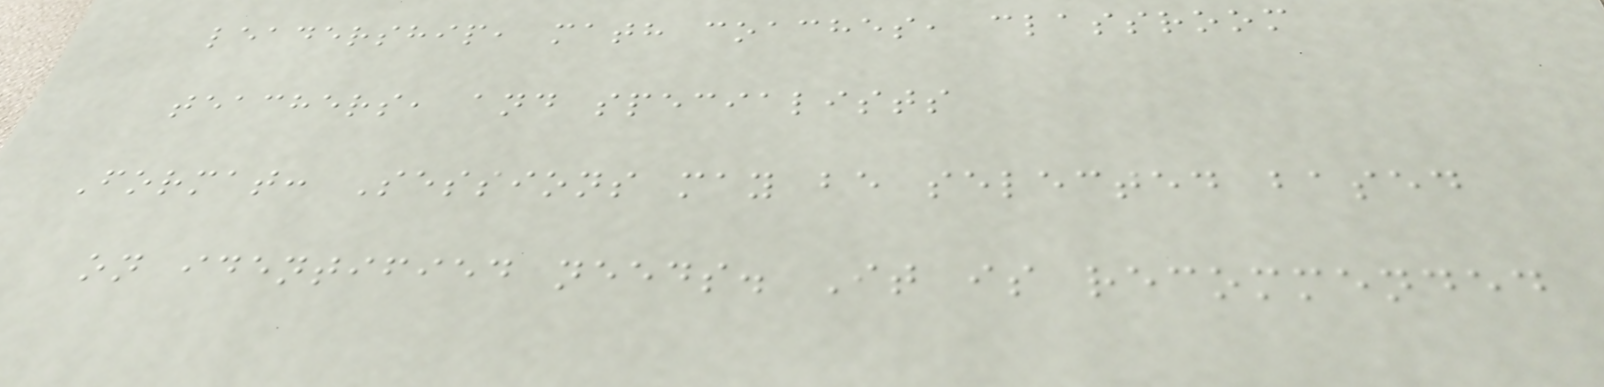leadership, math coaches, classroom
teachers, and specialists
Format: Sessions may be selected based
on identified needs. It is recommended
